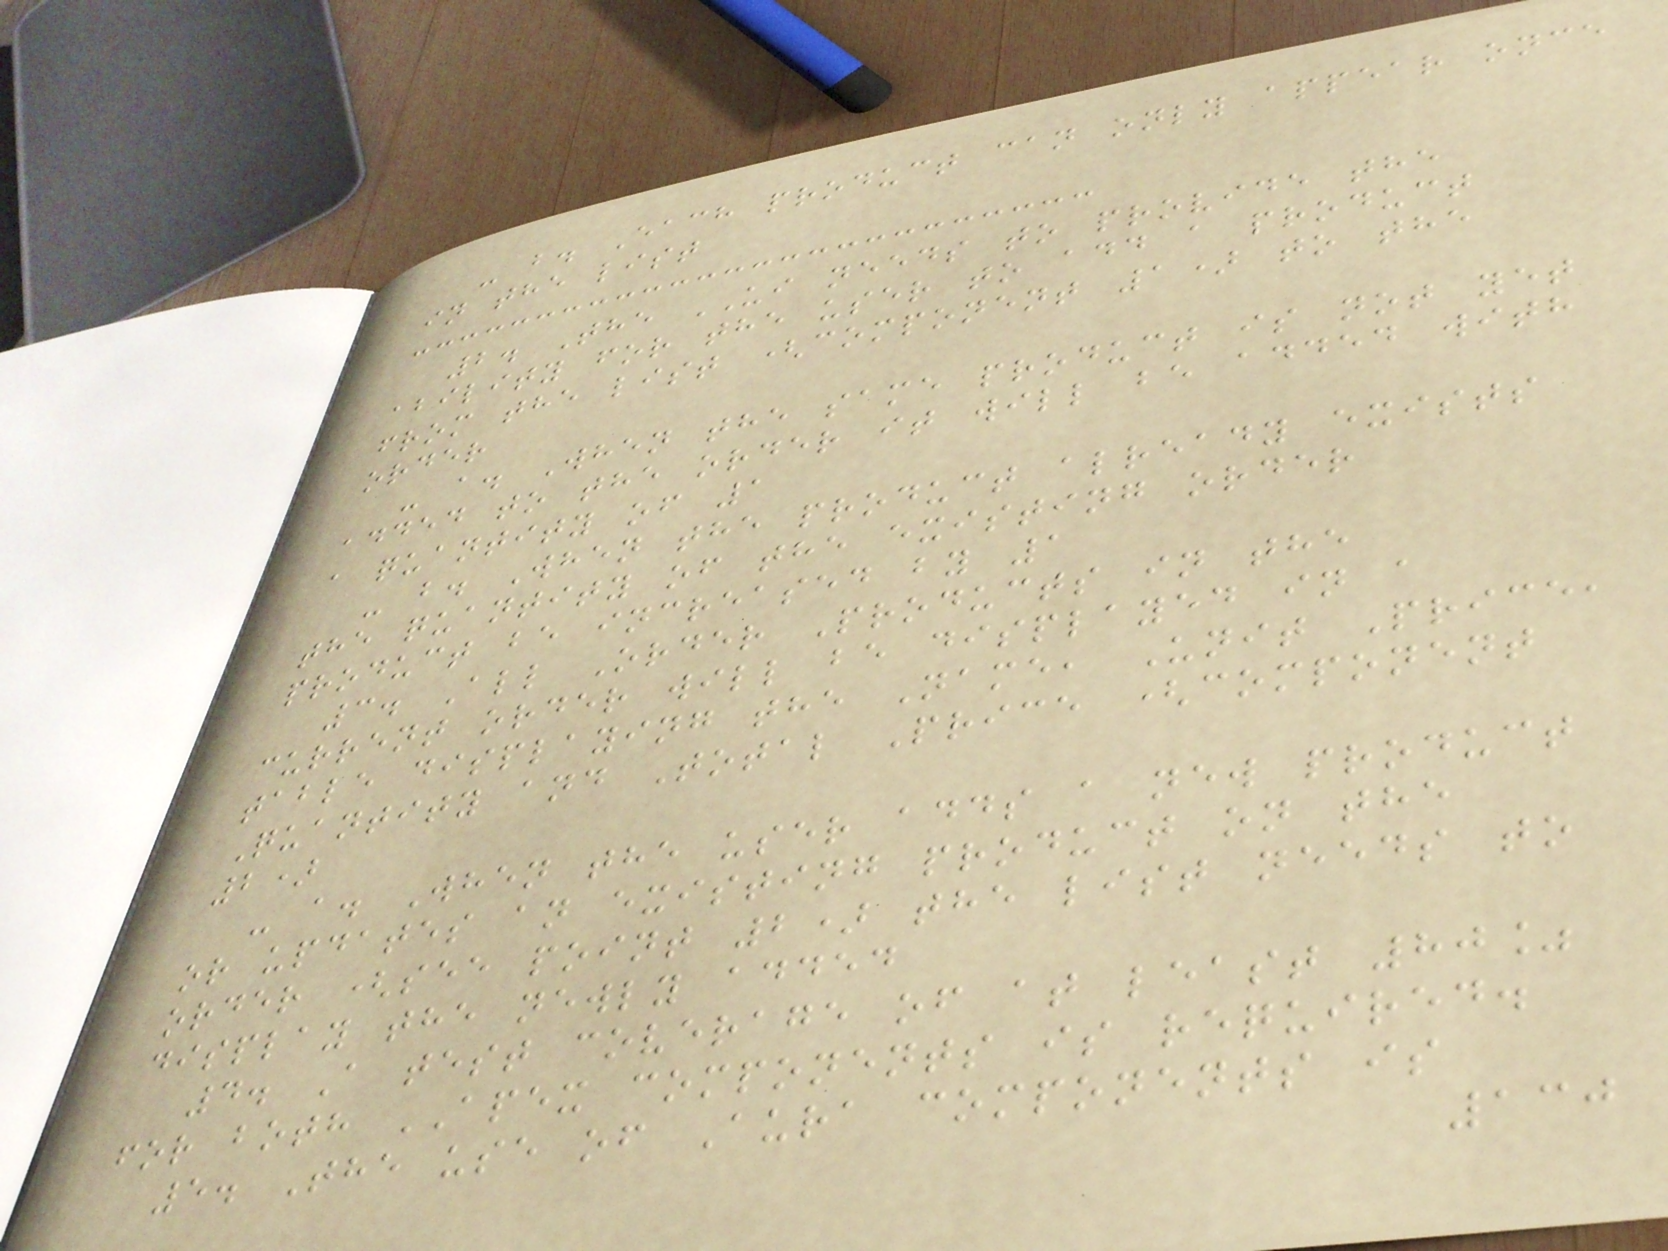- b. Each product can only appear once
in the list
2. The UI needs to provide the
ability for the user to add a product
from the list (component 1) to the
order
- a. When the same product is not yet
added to the order it will be added with
a quantity of 1
- b. When the product already exists
the quantity of the existing order
product be increased by 1
3. All Order Products in the
current order will be displayed in a
table displaying the Name, Unit Price,
Quantity and Total Price (component
2)
- a. When the user adds a new product
or updates an existing product on the
order (see point 2) the list needs to
display the newly added
4. A test coverage of at least 80%
for both APEX components is required.
5. The use of Aura components is
130
